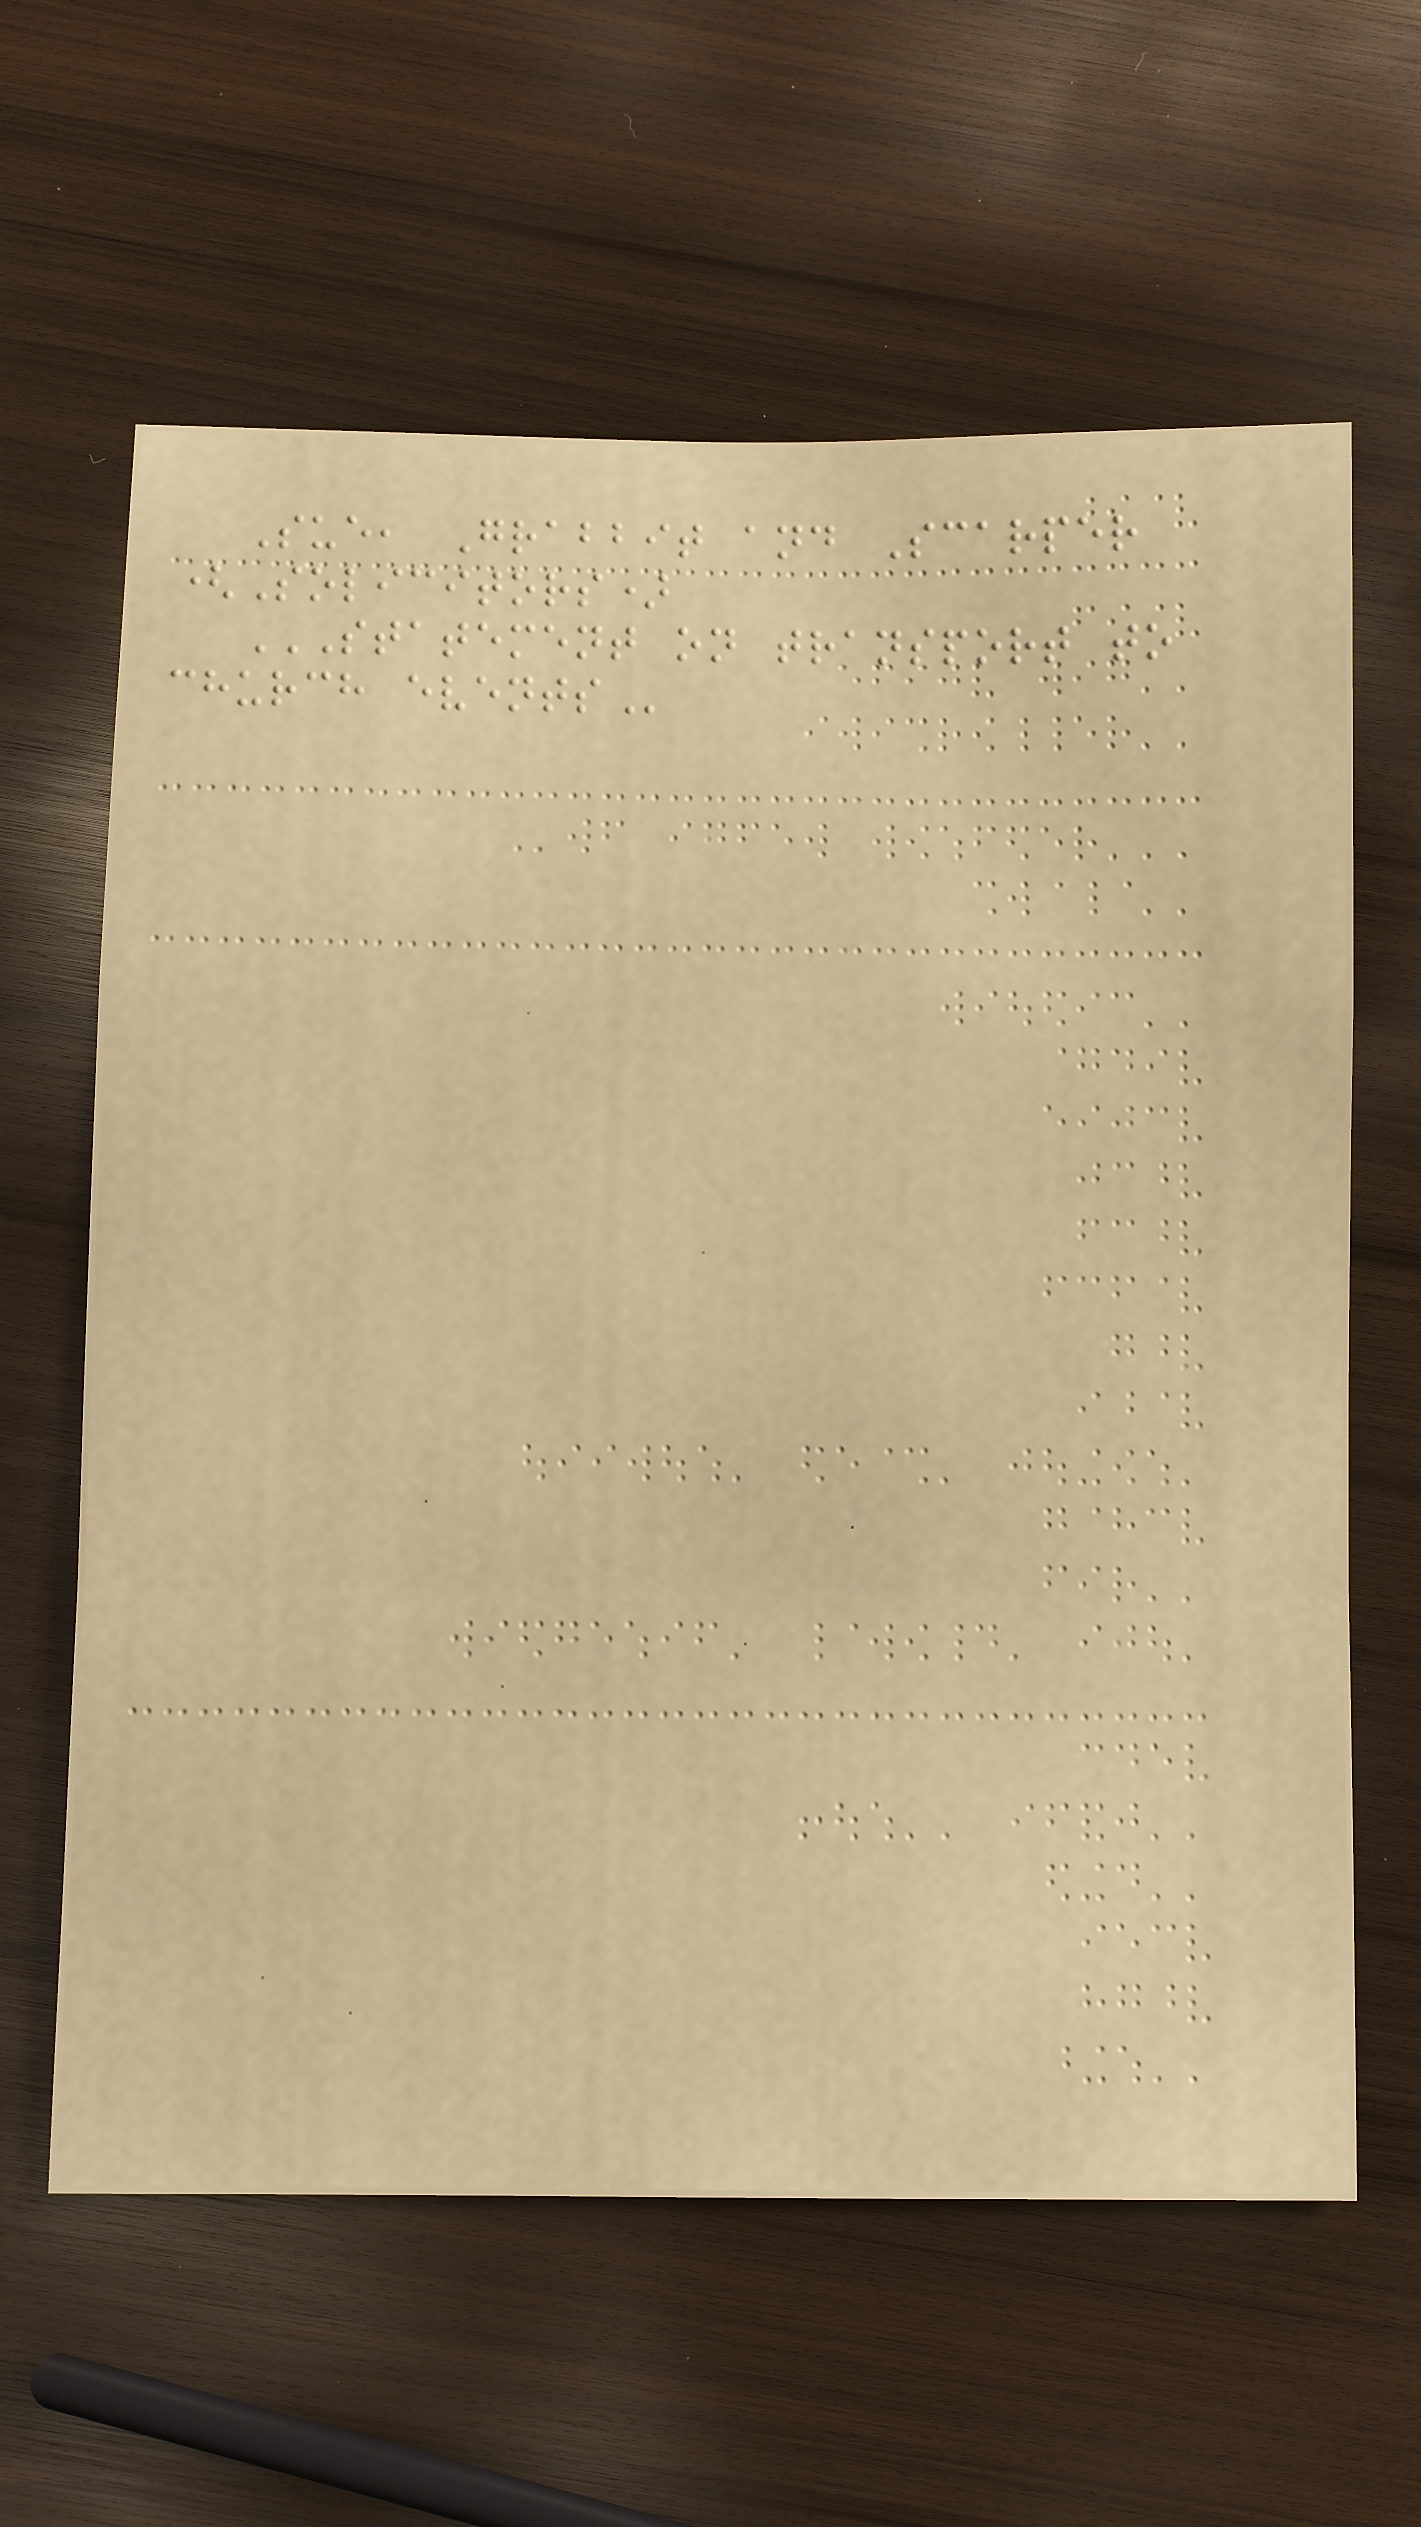Sue, Grabbit and Scarper
(Solicitors)
STATEMENT ON TRANSPORT TO
CHURCH EVENTS
